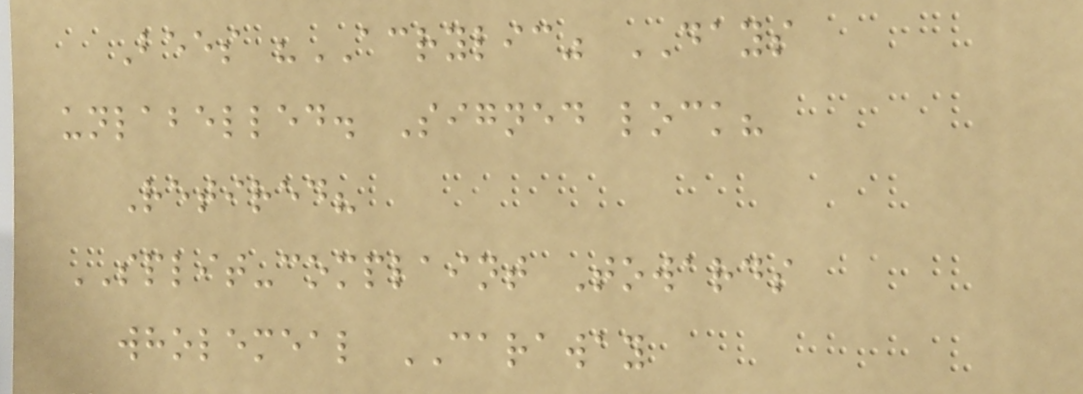Bees "ACRYLIC" DAYS
unlabelled. Signed lock?
Retired?
SPLIT-complaint Towards
wholemeal CARAWAY
